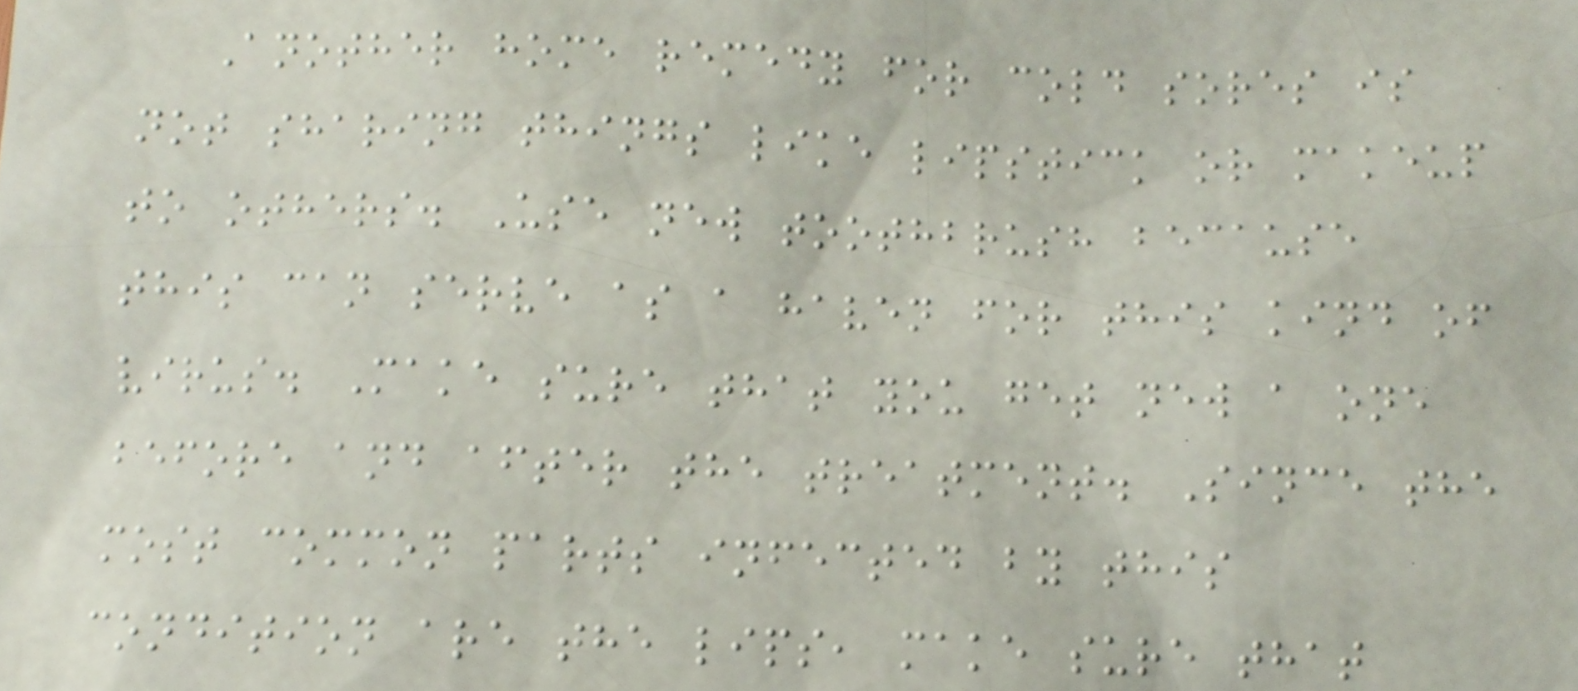Another home remedy for cold sores is
not sharing things like lipstick or makeup
to others. Use new toothbrush because
this can serve as a haven for this kind of
virus. Make sure that you get new a one
before and after the treatment. Since the
most common parts infected by this
condition are the lips, make sure that
